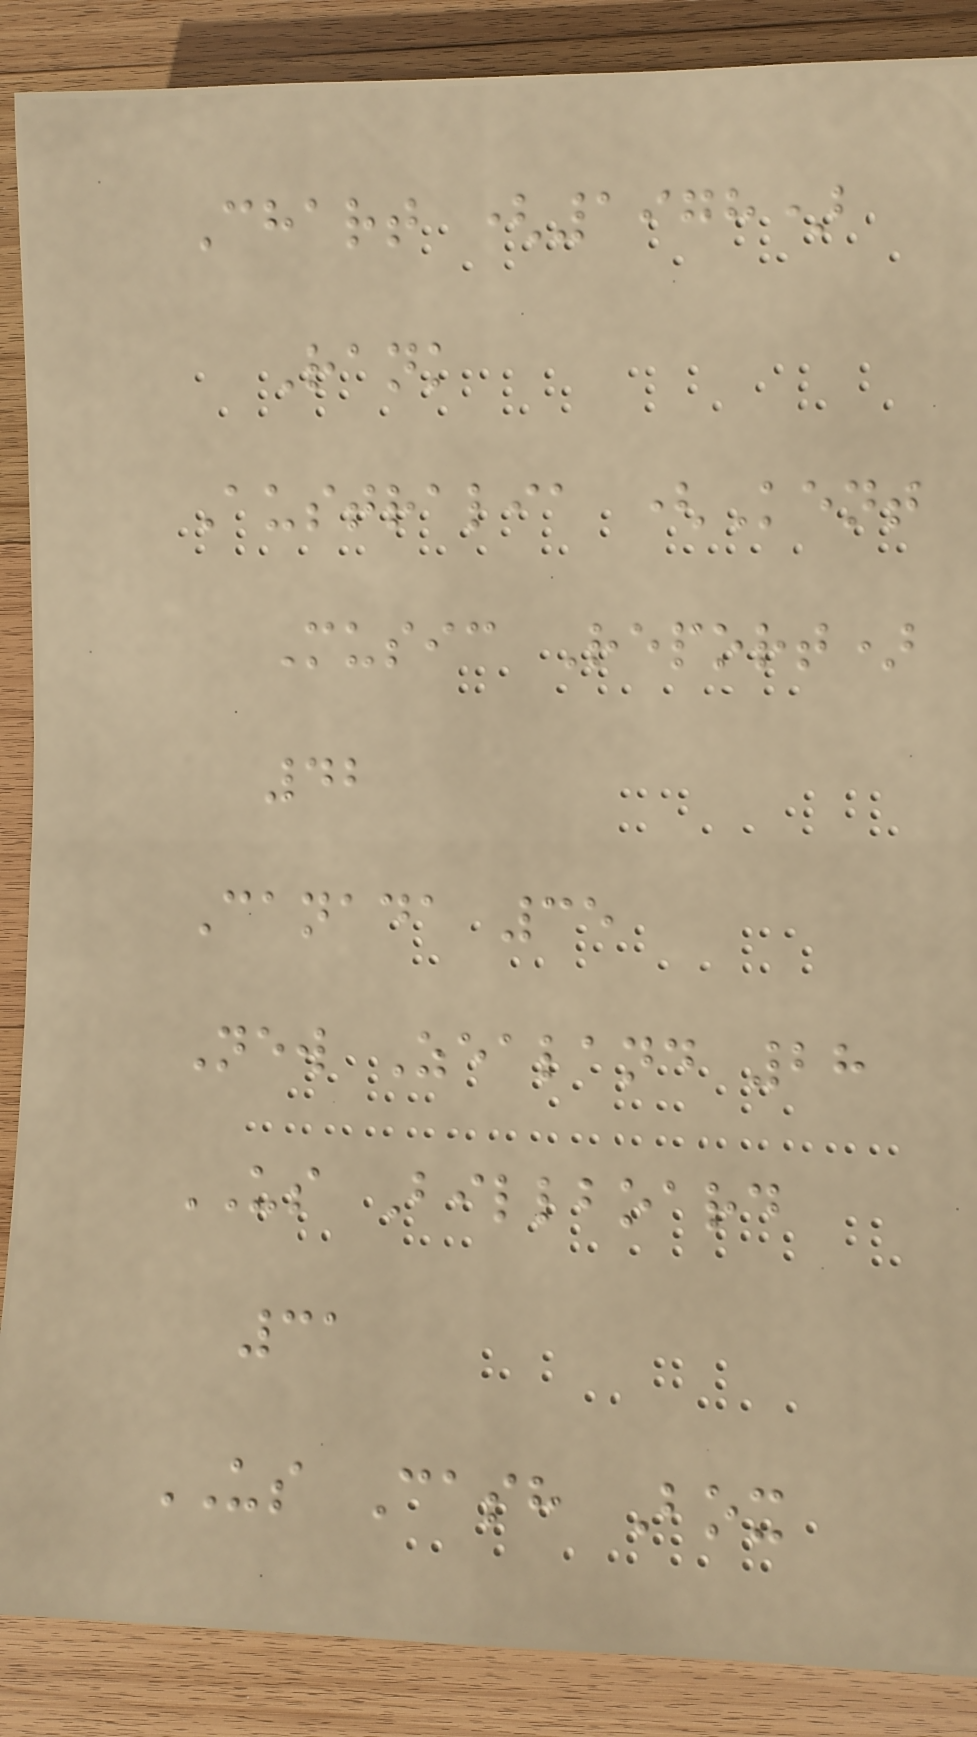Chart (1978)
Rank
Australia (Kent
Music Report)
42
Canada 35
New Zealand 28
US Billboard
31
US Cash Box
